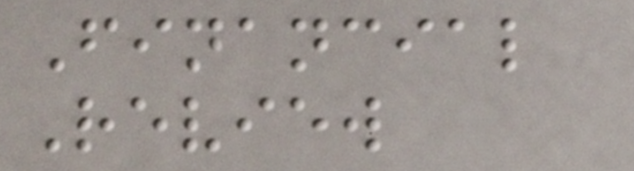Financial
Review
